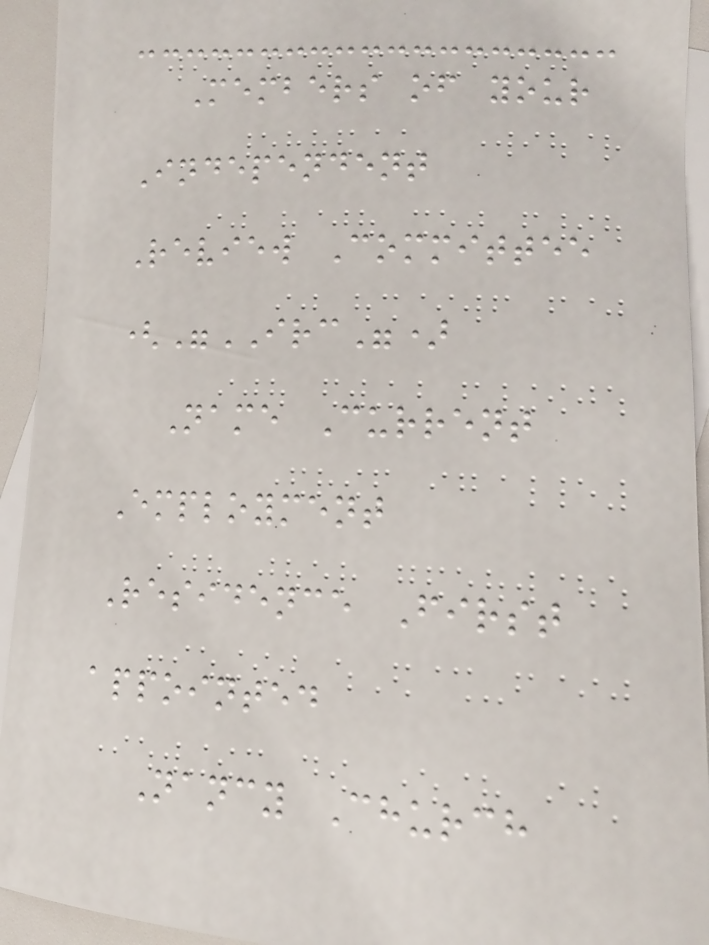Members of your
Independent
Review Committee
("IRC")
Name Current
Employment
Residence First
appointed
Nancy Church
